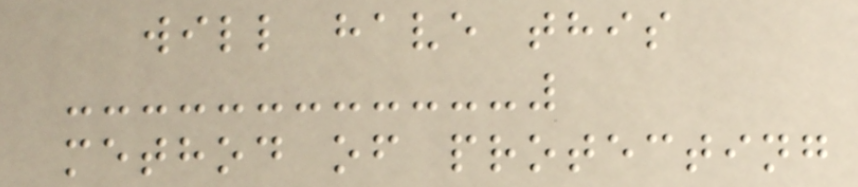will have this
method of protecting
